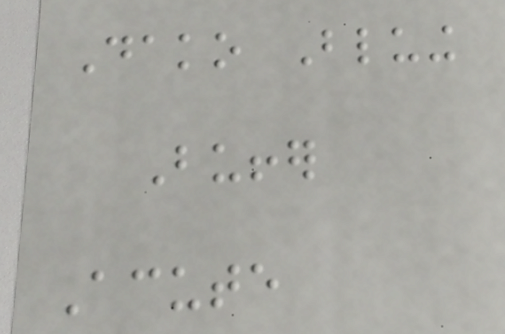Dako Bluing
Buffer
Acute
